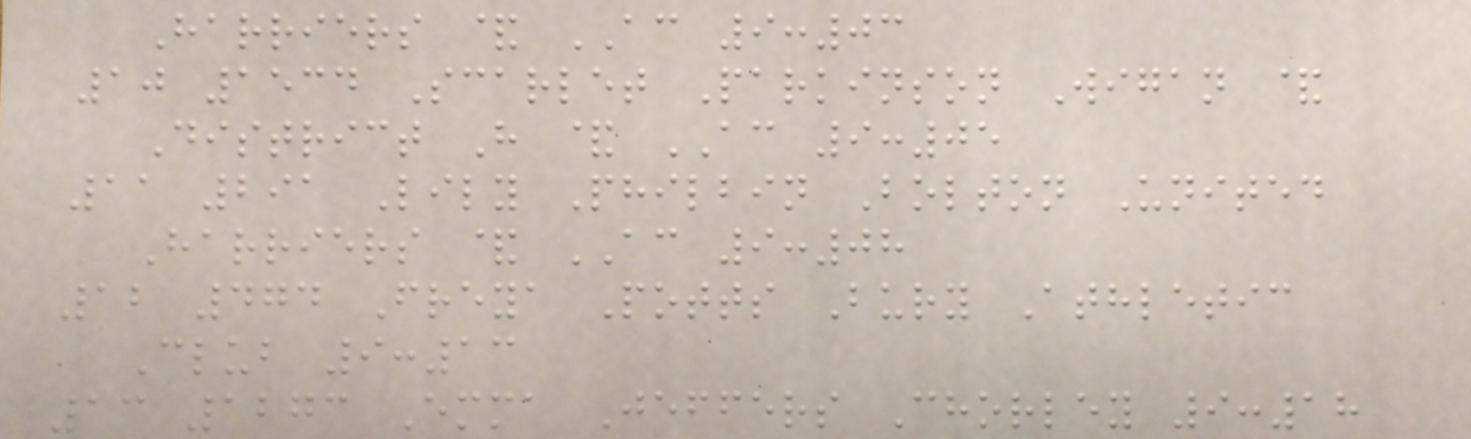Harriers & AC 9:03
10 1534 Scarlet Parkinson Wigan &
District H & AC 9:05
11 291 Lily Philbin Bolton United
Harriers & AC 9:08
12 474 Freya Potts Bury Athletic
Club 9:13
13 1273 Emma Jeffers Chorley 9:18
